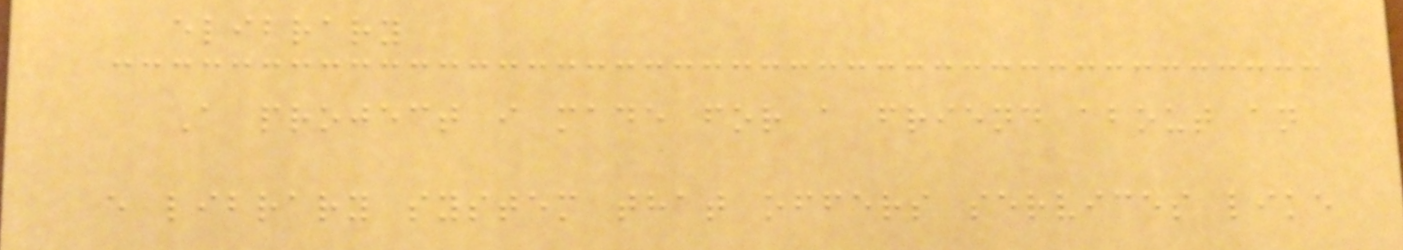elibrary
A project i made for a friend about an
e library system that offers services like
